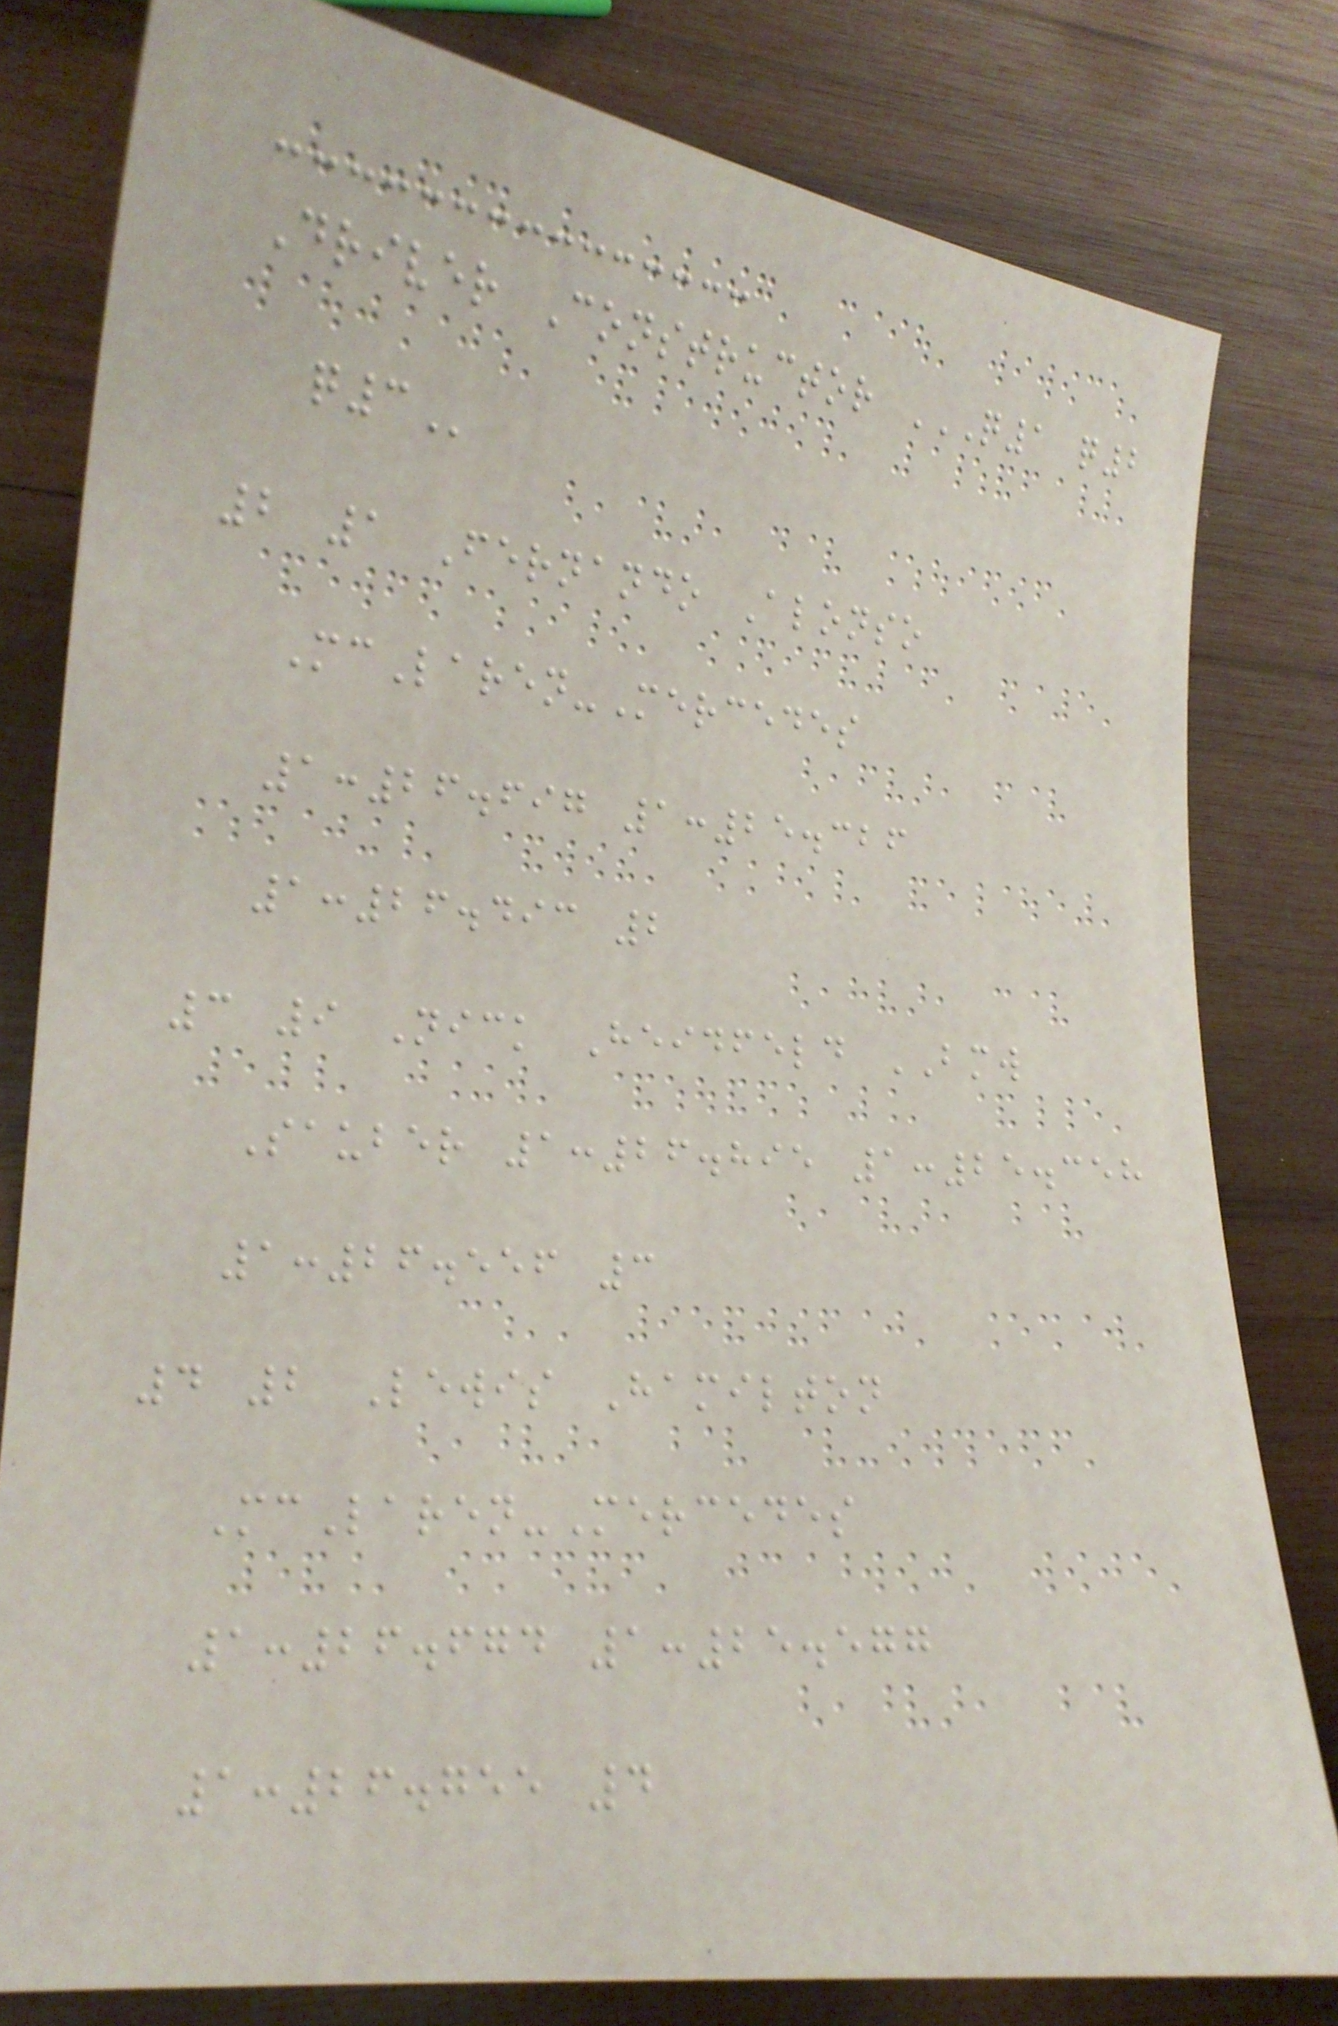Driver Constructor Q1 Q2
Q3
2 1 Fernando Alonso
McLaren-Mercedes
1:26.697 1:25.326
1:26.493 2
3 9 Nick Heidfeld BMW
Sauber 1:26.895 1:25.358
1:26.556 3
4 2 Lewis Hamilton
McLaren-Mercedes
1:26.674 1:25.577
1:26.755 4
